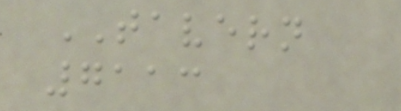TAVERN
7113
